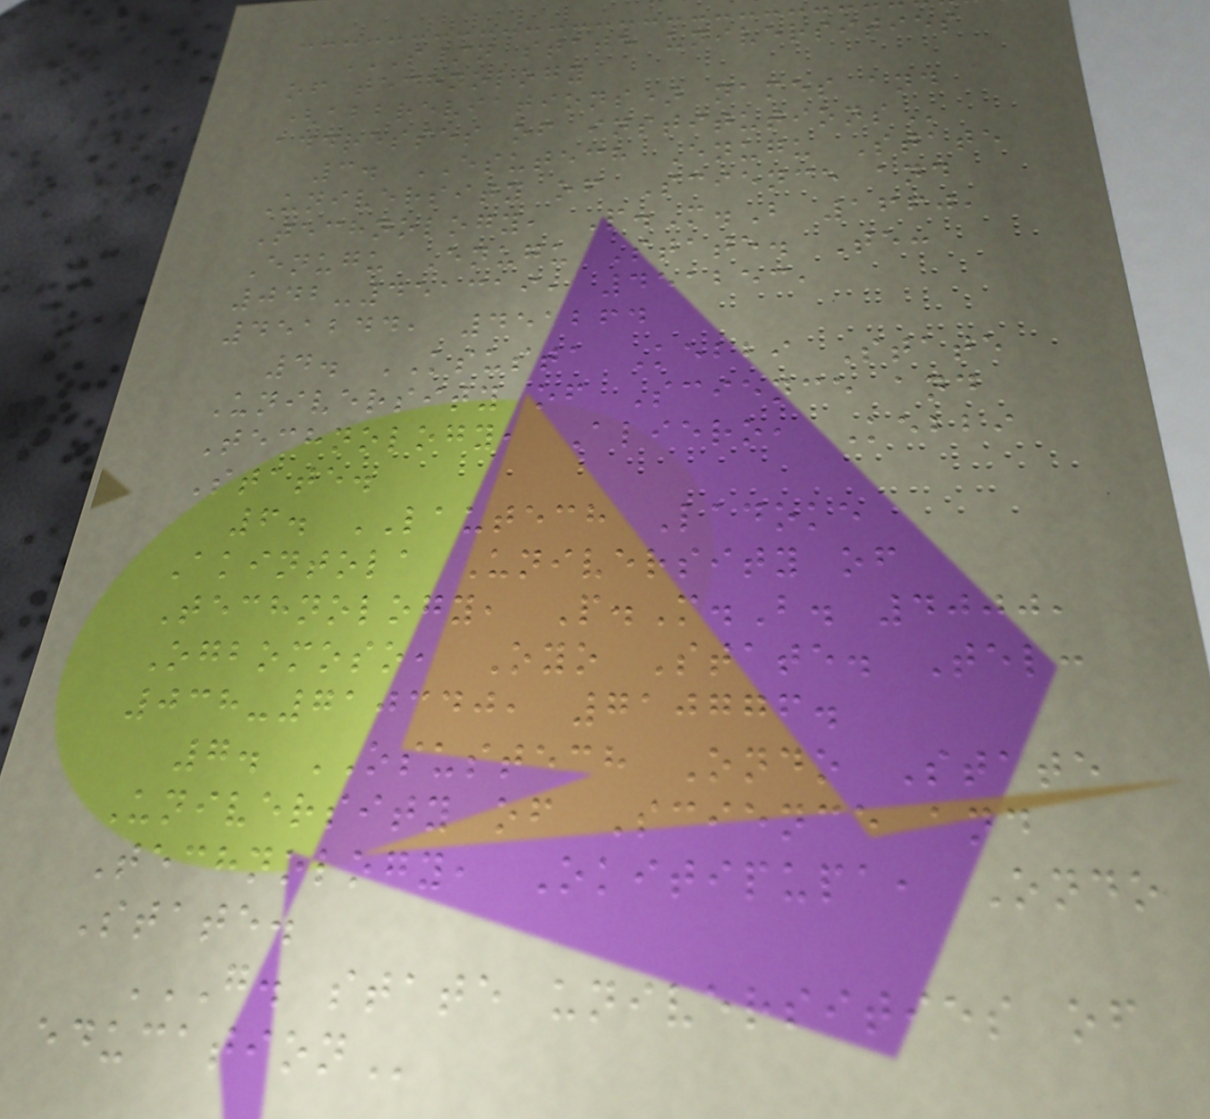S/N STATE UNIVERSITIES
OF TECHNOLOGY
(ABBREVIATIONS) NAMES AND
ADDRESSES OF INSTITUTIONS
3. ESUTECH Enugu State
University of Science and
Technology, P.M.B 1660,
Enugu Enugu State. Te:
042-451319, 451253,
451244, 451264
4. KSUSTA Kebbi State
University of Science and
Technology, Aliero, Kebbi
State.
6. LAUTECH Ladoke
Akintola University of
Technology, P.M.B. 4000,
Ogbomoso, Oyo State. Tel:
038-710340, 710776.
7. OSUSTECH Ondo State
University of Science and
Technology, Okitipupa, Ondo
State.
G. STATE UNIVERSITIES OF
EDUCATION
